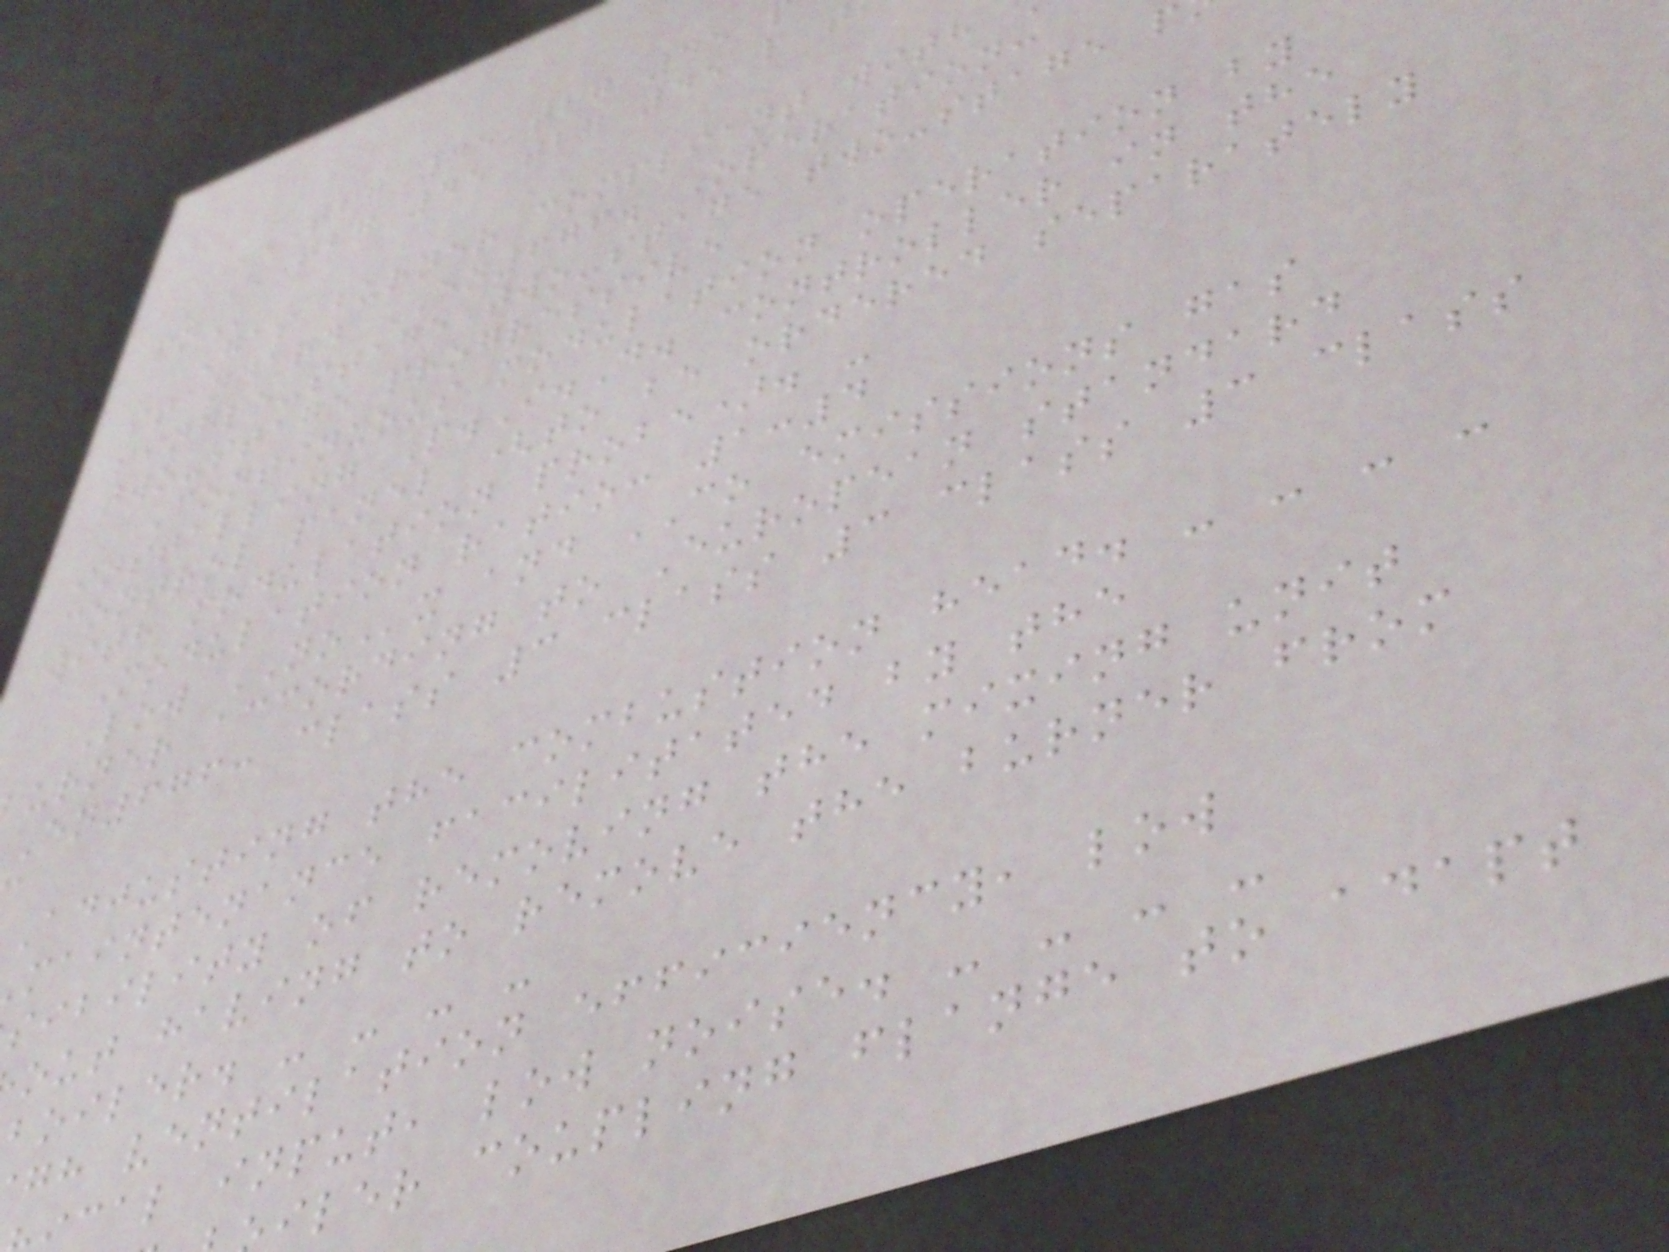Gas burner compliant with
standard EN676. Operation:
single-stage two-stage two-stage p
two-stage progressive
Continuous modulation operation by
installing P.I.D. controller in the
control panel (to be ordered separately
with modulation probe). -
Modulation ratio: 1:4
Low NOx and CO emissions gas
urner according to European standard
en676: class 3 class 3 class 3 class
Adjusting the combustion head. - - - -
maintenance facilitated by the
sibility of removing the mixing unit
out having to remove the burner from
boiler. - - - -
gh ventilation efficiency, low
cal input, low noise. - - - -
iler coupling flange to adapt
